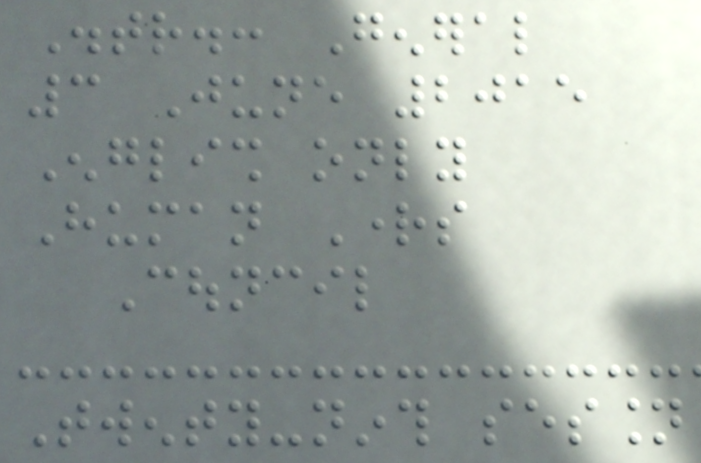Distr.: General
3 June 2015
English only
Human Rights
Council
Twenty-ninth session
